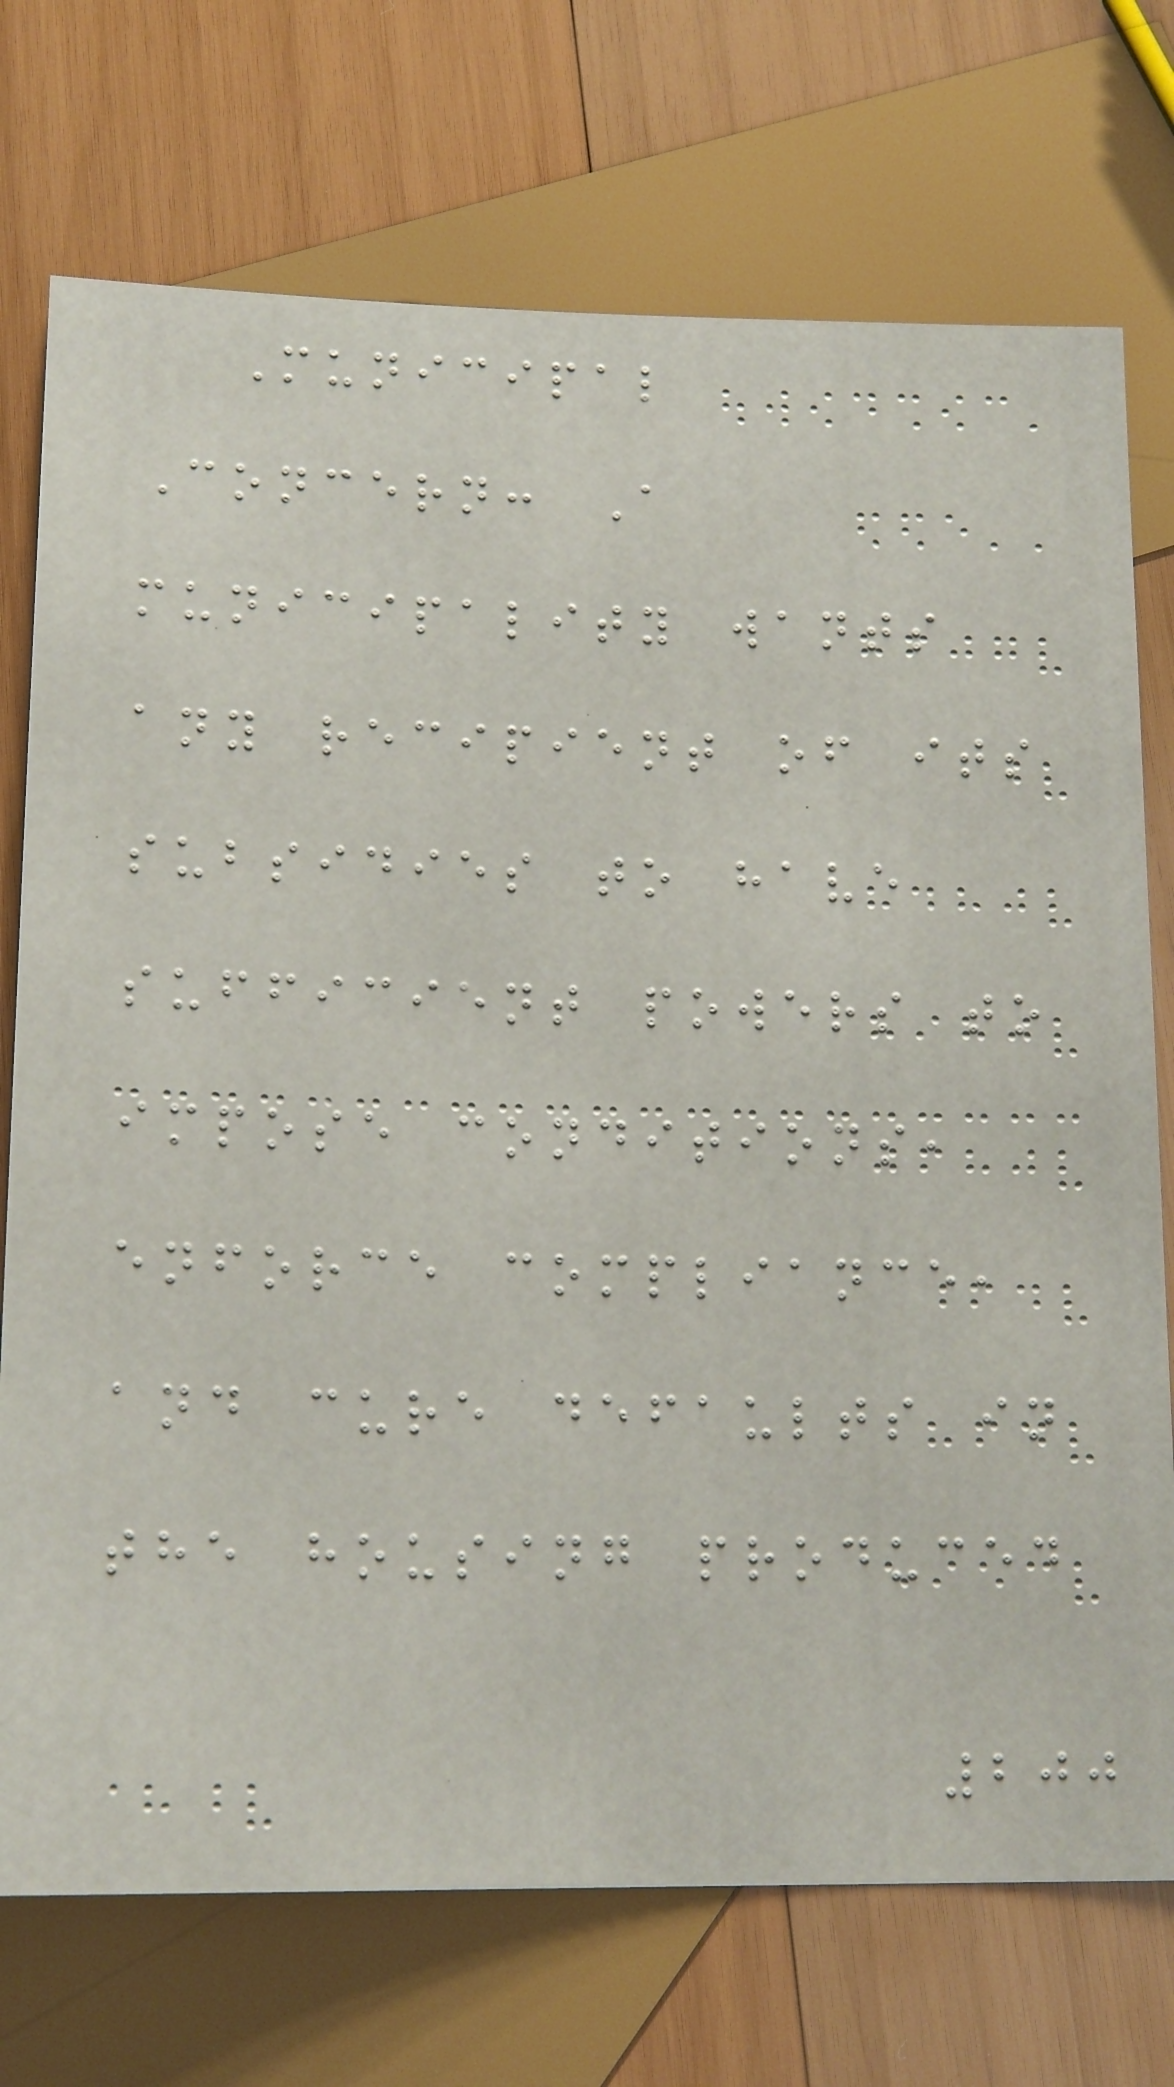Municipal
Concern: A
municipality wants
any recipient of its
subsidies to have
sufficient powers to
impose conditions,
enforce compliance,
and cure defaults in
the housing produced
200
